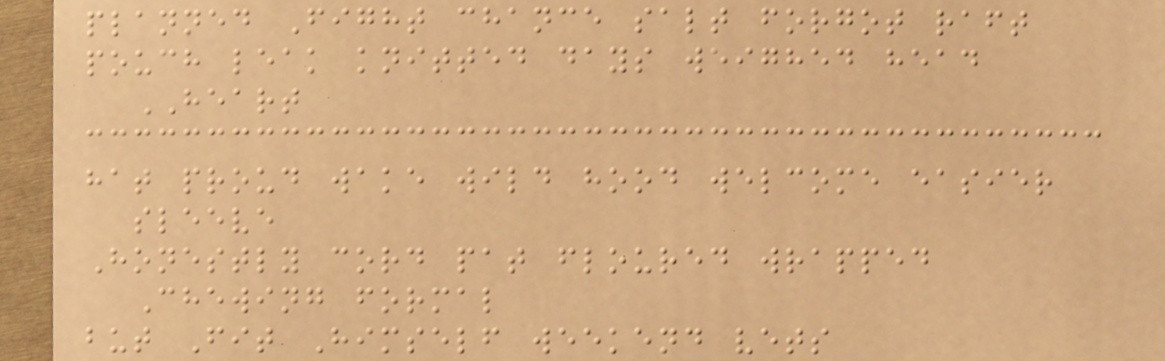planned Fight chance salt forgot raft
pouch leak knitted days weighed head
HEART
hat proud wake wild hood welcome easier
sleeve
Honestly cord pat floured wrapped
Chewing formal
but Fit Himself weekend vets
